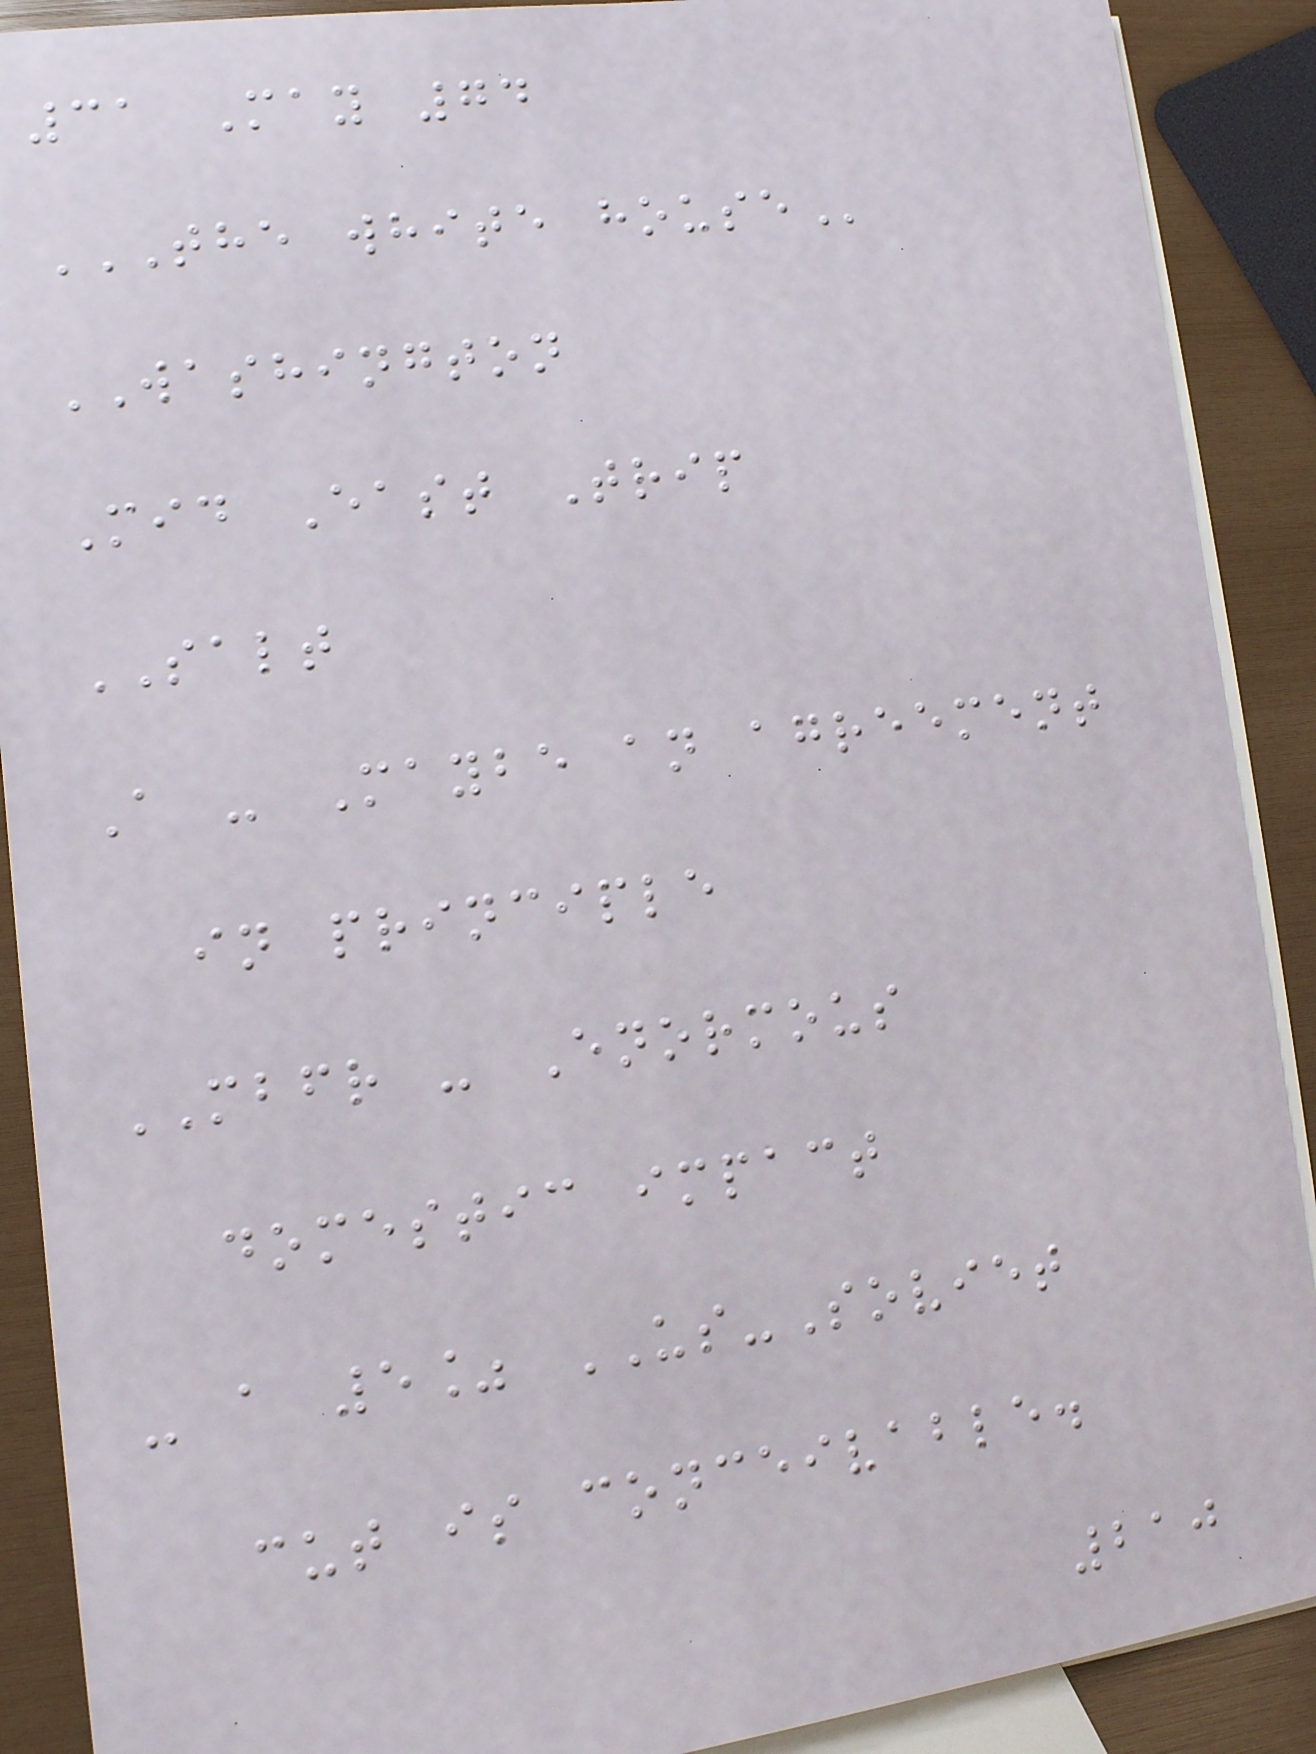31 May 74
THE WHITE HOUSE
WASHINGTON
Mid East Trip
SALT
A - Maybe an agreement
in principle
MBFR - Enormous
domestic impact
- a 5% US-Soviet
cut is conceivable.
210
